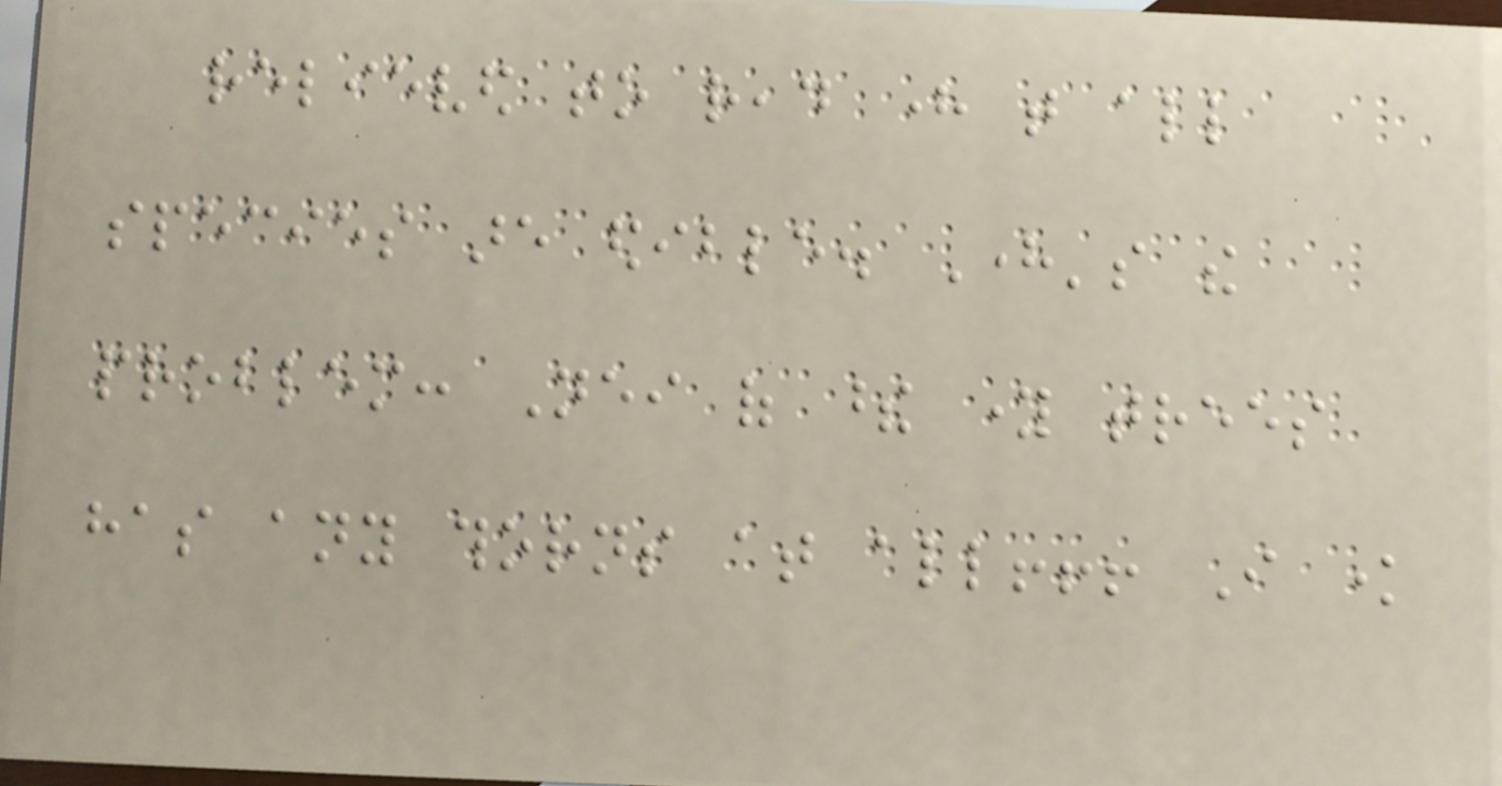relieved to read here that all
species are edible. Here's the
problem: Neither of these young trees
has any thorns at all!!! I know
